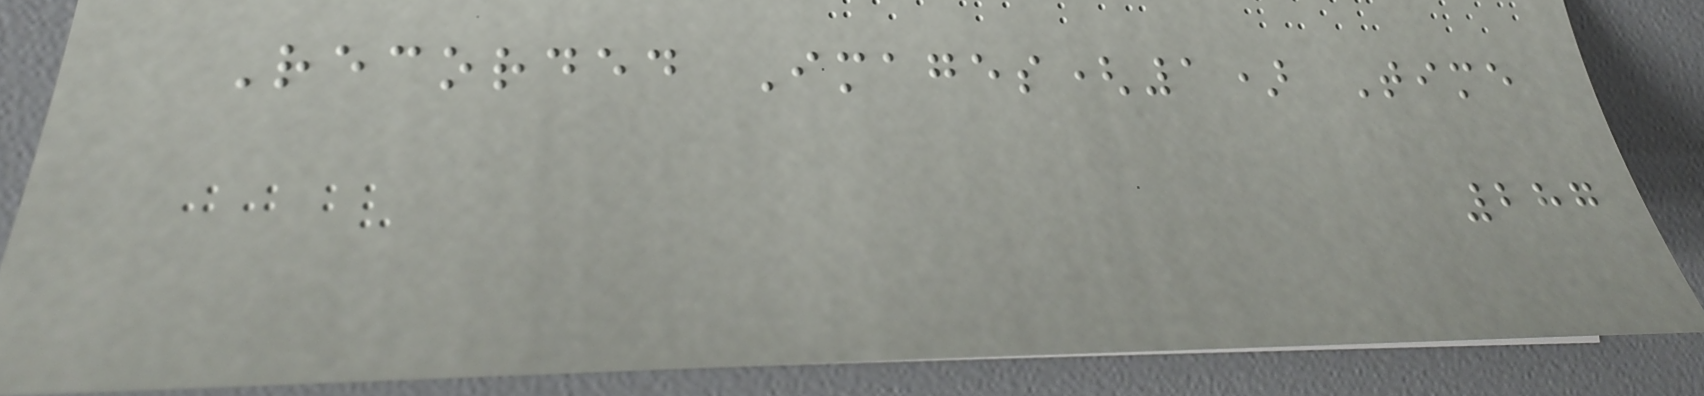Recorded Images(1) Time
287
